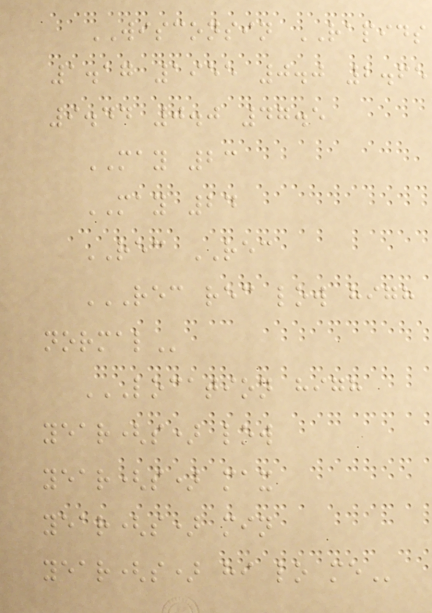WISCONSIN RAPIDS
1.17 1955 0.0 2.65
9.44 0.0 47.5
MAY 23
MAY 24
REC REC
REC REC LOW HIGH
NORMAL
LOCATION HIGH
YEAR(S) LOW
YEAR(S) MAX
YEAR(S) MIN
YEAR(S) HI LO ME
